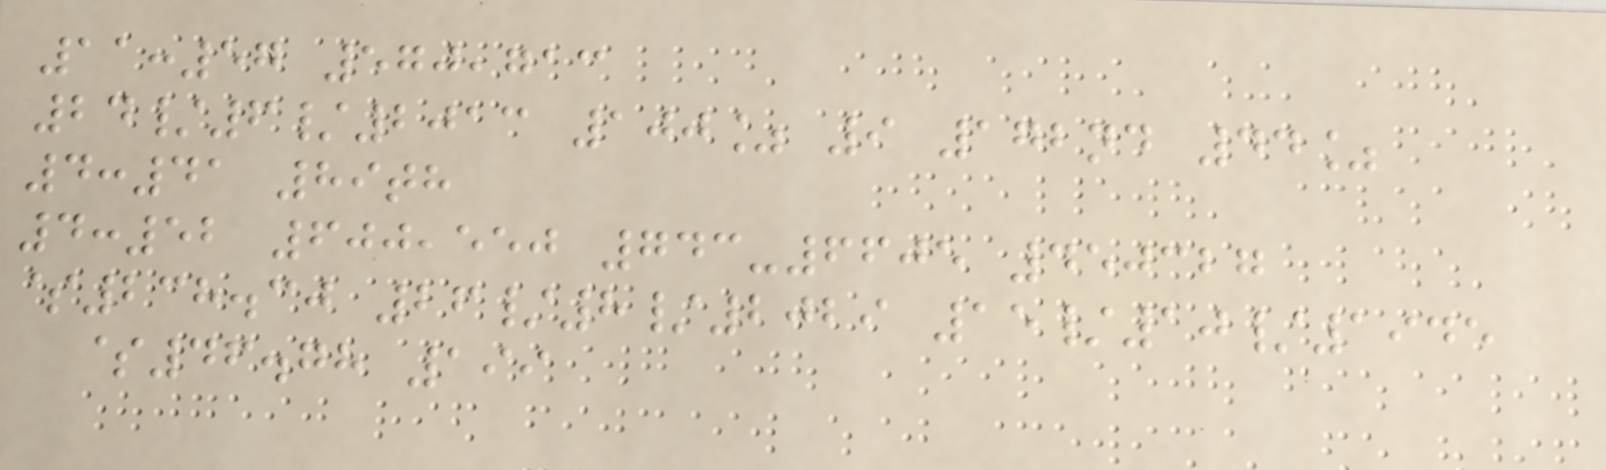11:57 570,713
24/6/2013 100% 9 172nd 44%
4:41 89th
4:52 600,550 743-6605 450327
$238.30 26/8/2029 15/10/1945
$46.78 199
